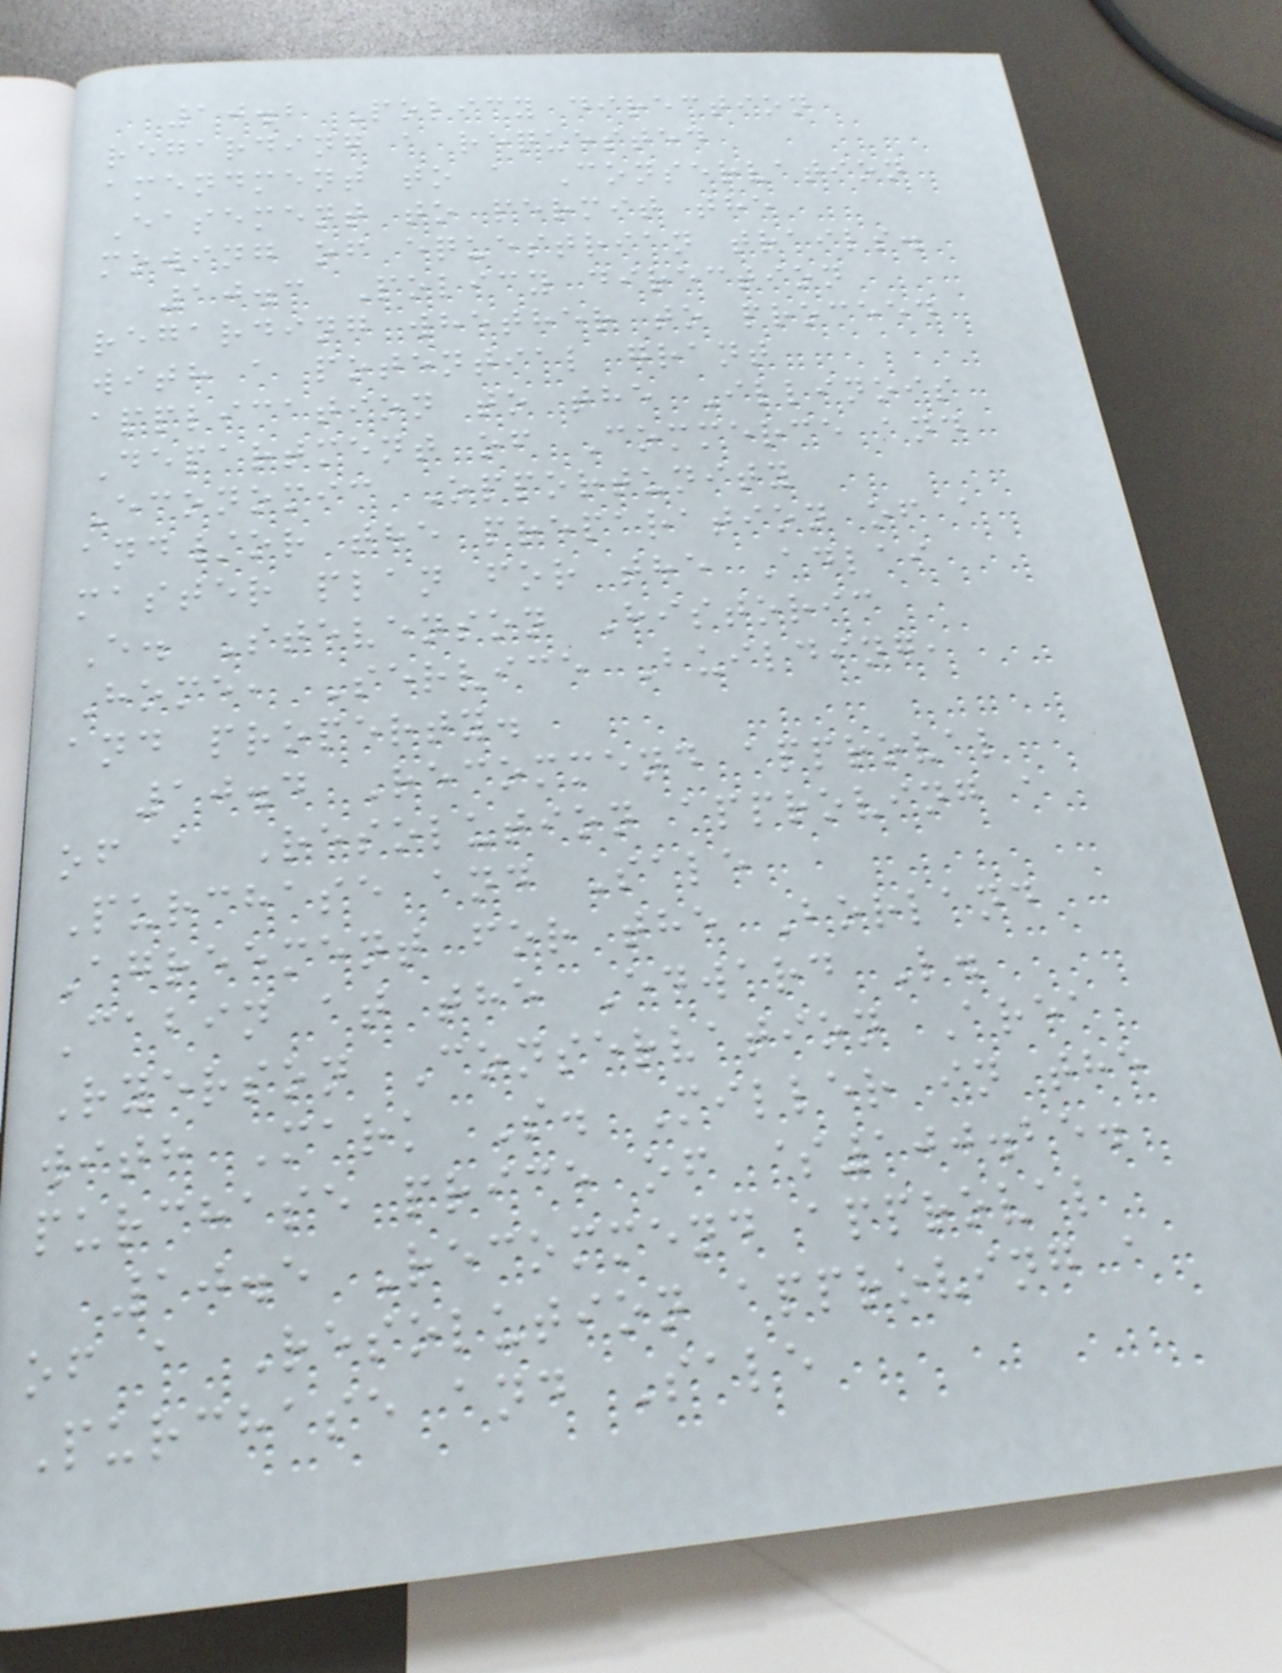10.2 Policy direction
regarding a requested
amendment to a Conservation
Easement to permit the
mowing of equestrian trails.
10.3 Policy direction
regarding whether to proceed
with a potential grant
application to the Illinois
Department of Commerce and
Economic Opportunity
and/or the preparation of a
master plan for the Adlai
E. Stevenson Historic
Home, Service Building,
and property.
10.4 Recommend approval
of a Resolution approving a
Purchase and Sale
Agreement for the Borland
Cabin at the Edward L.
Ryerson Conservation Area
with Mark S. Miller in the
purchase price of $100.25.
10.5 Recommend approval
of a Resolution approving a
Purchase and Sale
